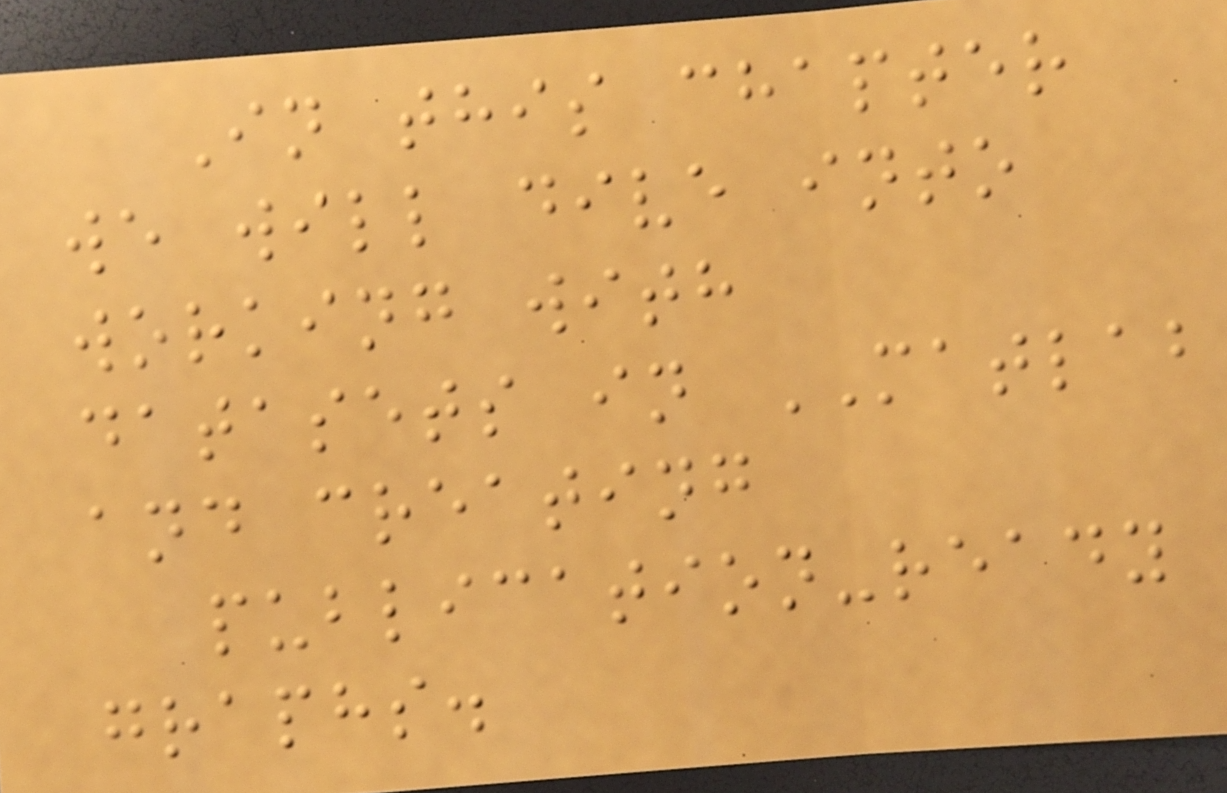In this chapter
we will dive into
working with
datasets in MATLAB
and creating
publication-ready
graphs.
